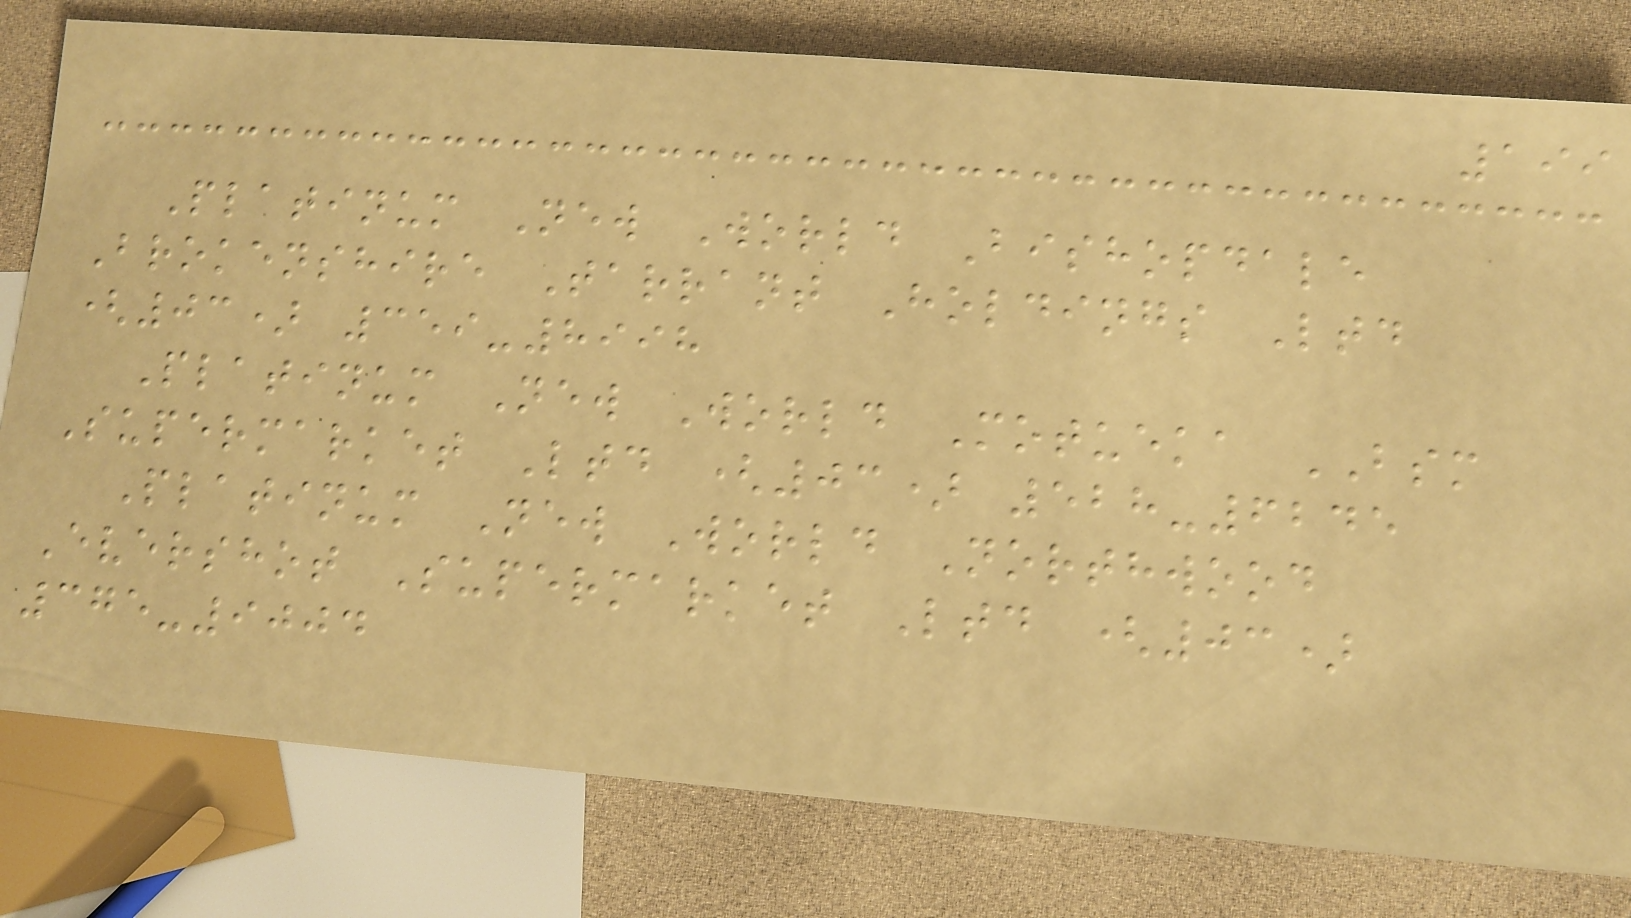199
Platinum New World Bishopdale
Brokenshire Tarrant Holdings Ltd
(03) 359-8998
Platinum New World Motueka BSM
Supermarket Ltd (03) 528-6245
Platinum New World Northwood
Evershot Supermarket Ltd (03)
375-9004
